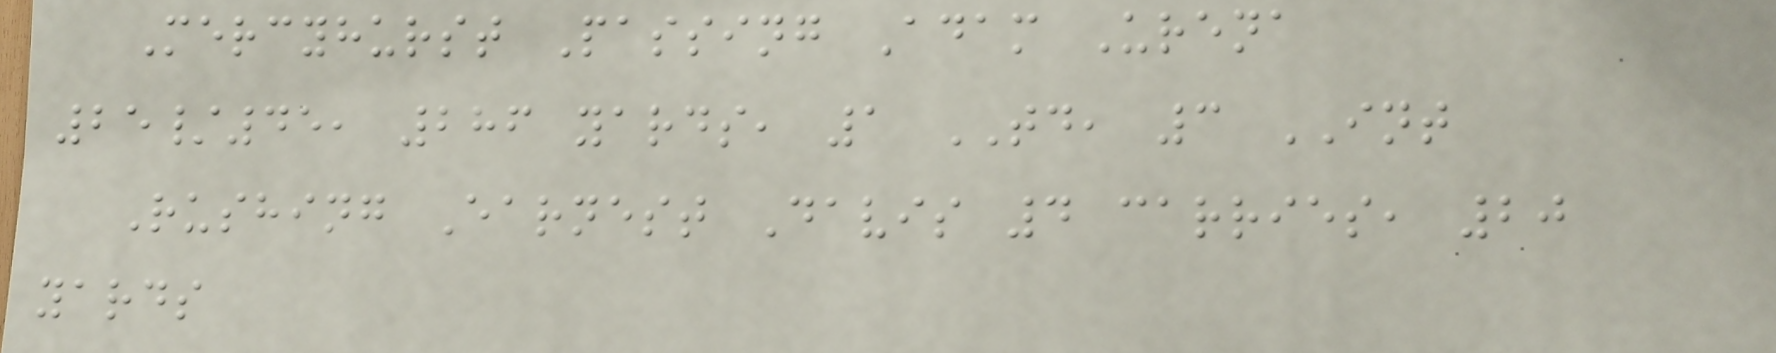Mercyhurst Passing Adam Urena
25/45, 286 yards, 1 TD, 3 INT
Rushing Earnest Davis 4 carries, 20
yards
